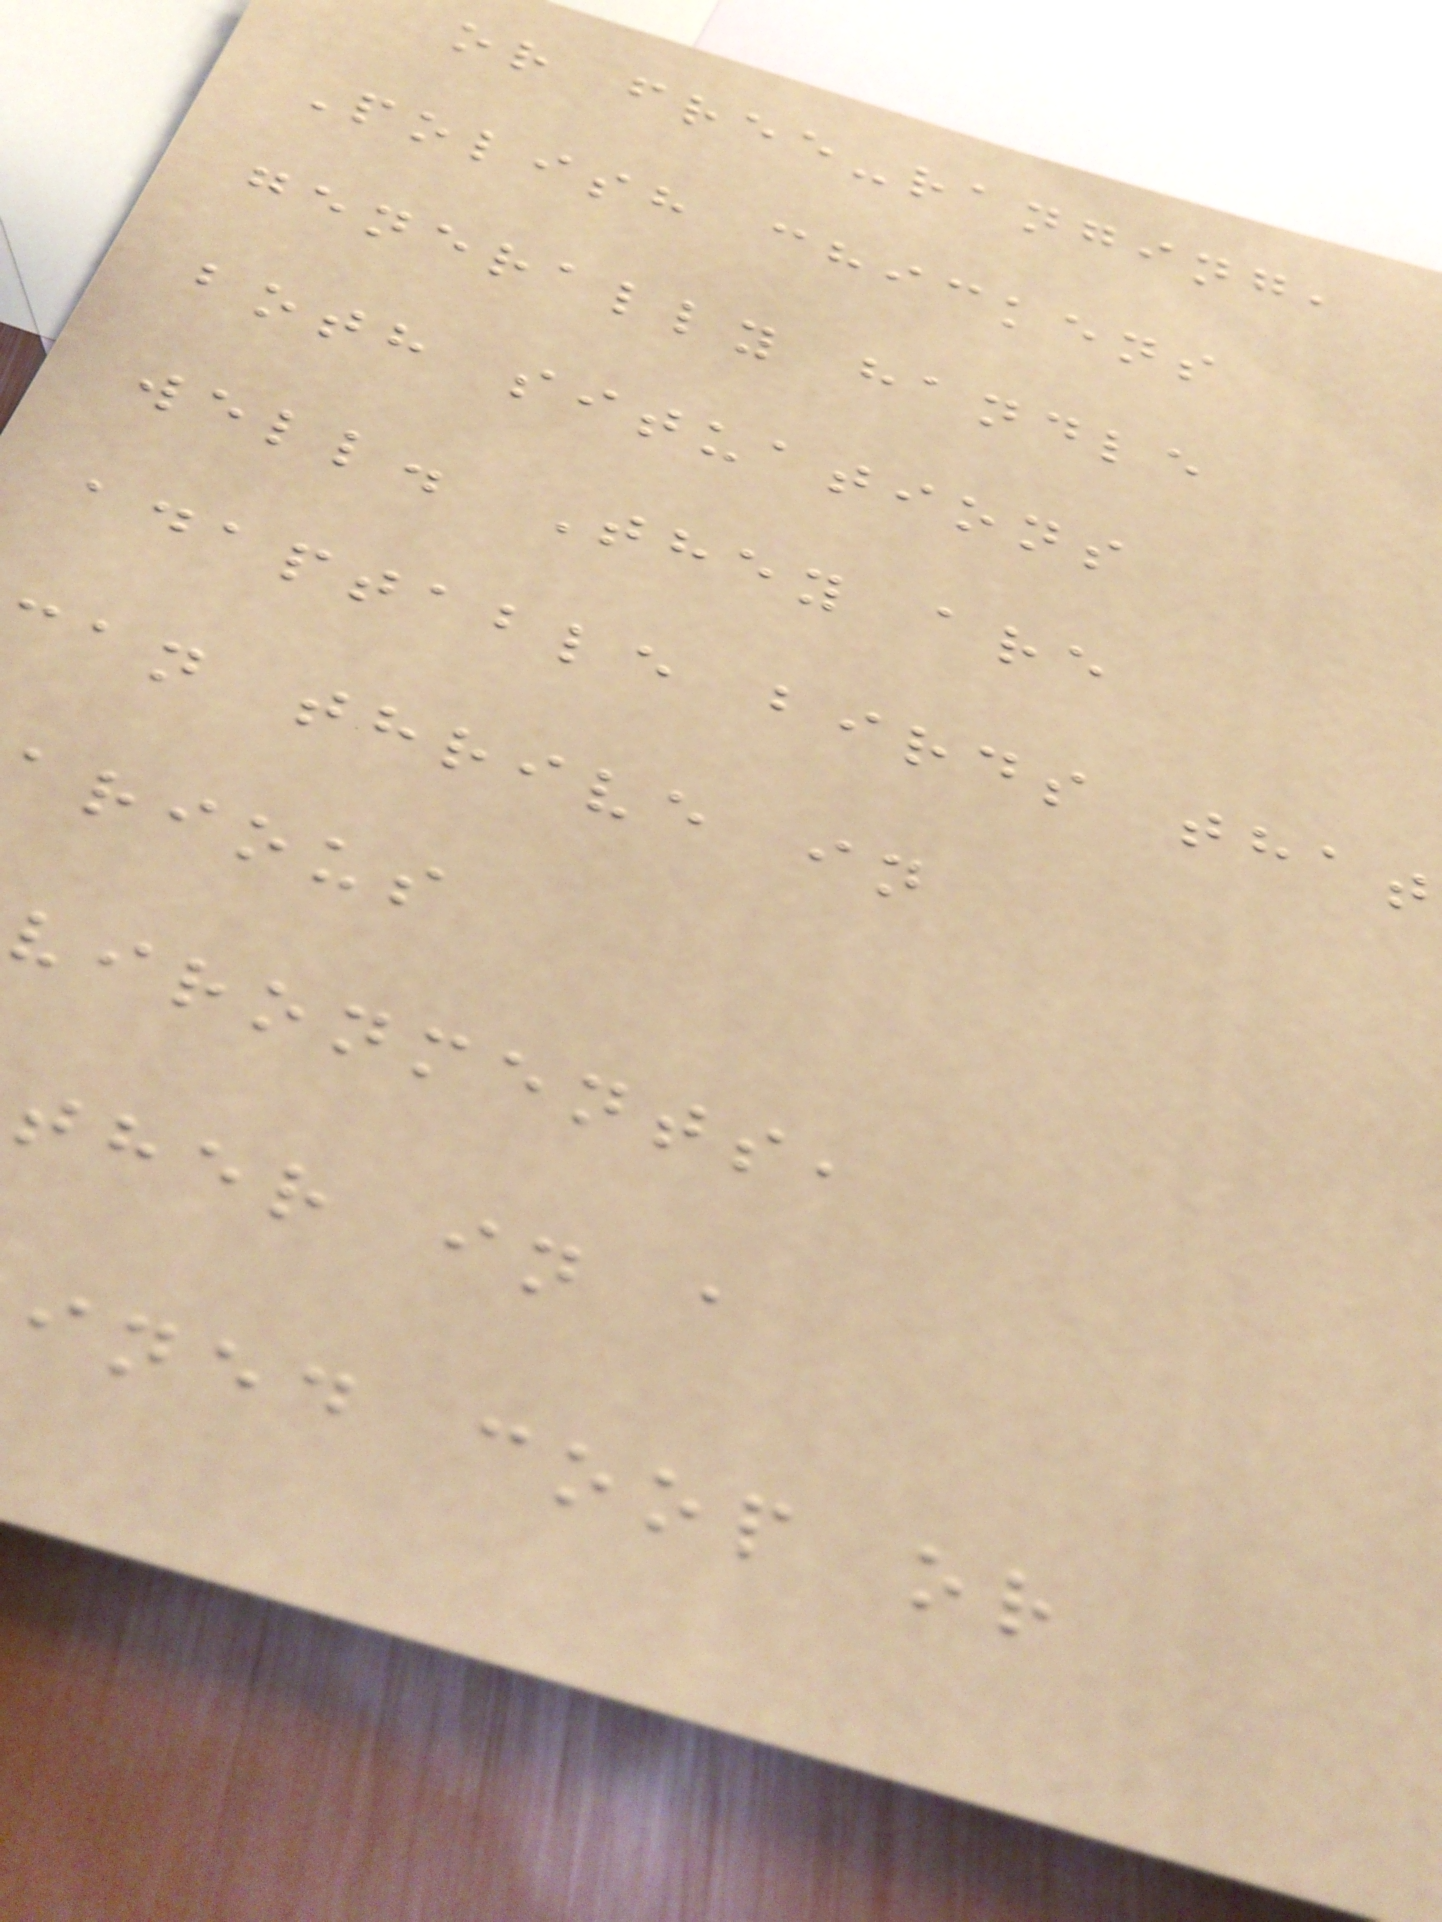or free-ranging,
Polish chickens
generally handle
both situations
well. They are
adaptable birds that
can thrive in
arious
vironments,
ther in a
ined coop or
